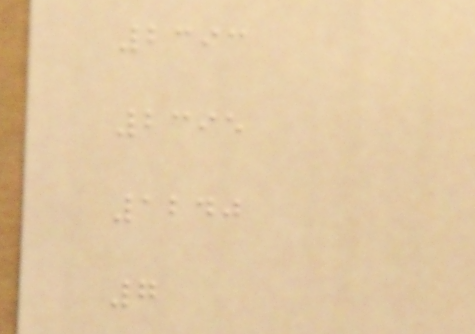2393
2395
1240
7
